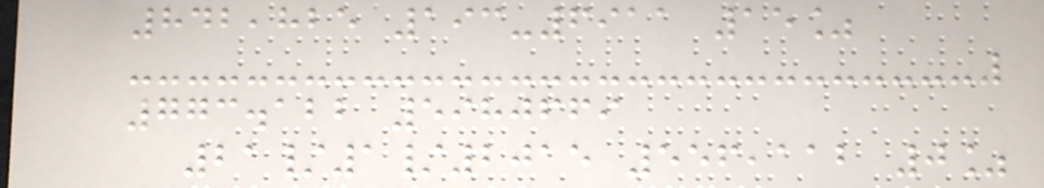842,825 193-6911 15%
773.122 5980669
21/1/2015 556,112 0%
